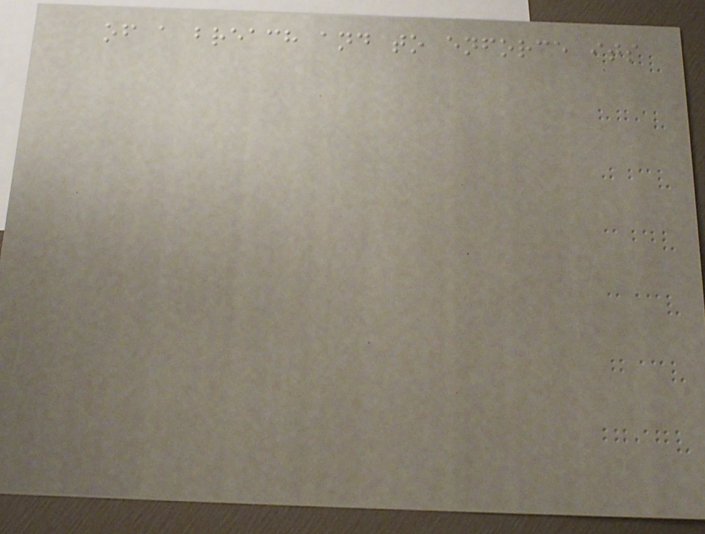of a breach and to enforce its
